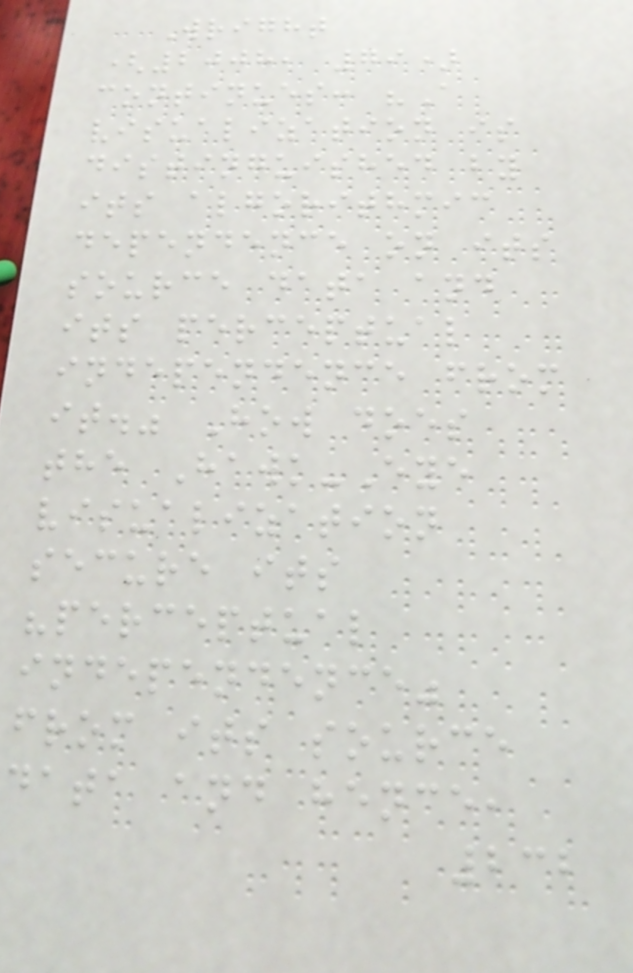Wright
(2008, 79)
continues: "A
visualization is
distinguished by
its algorithmic
dependence on its
source data and
its perceptual
independence from
it." How does
the Hawk-Eye
visualization
secure its
"perceptual
independence"
from its source
data and hence,
232
